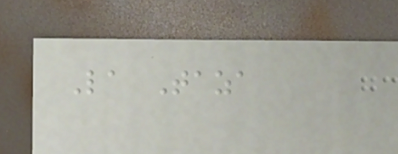La Taza
